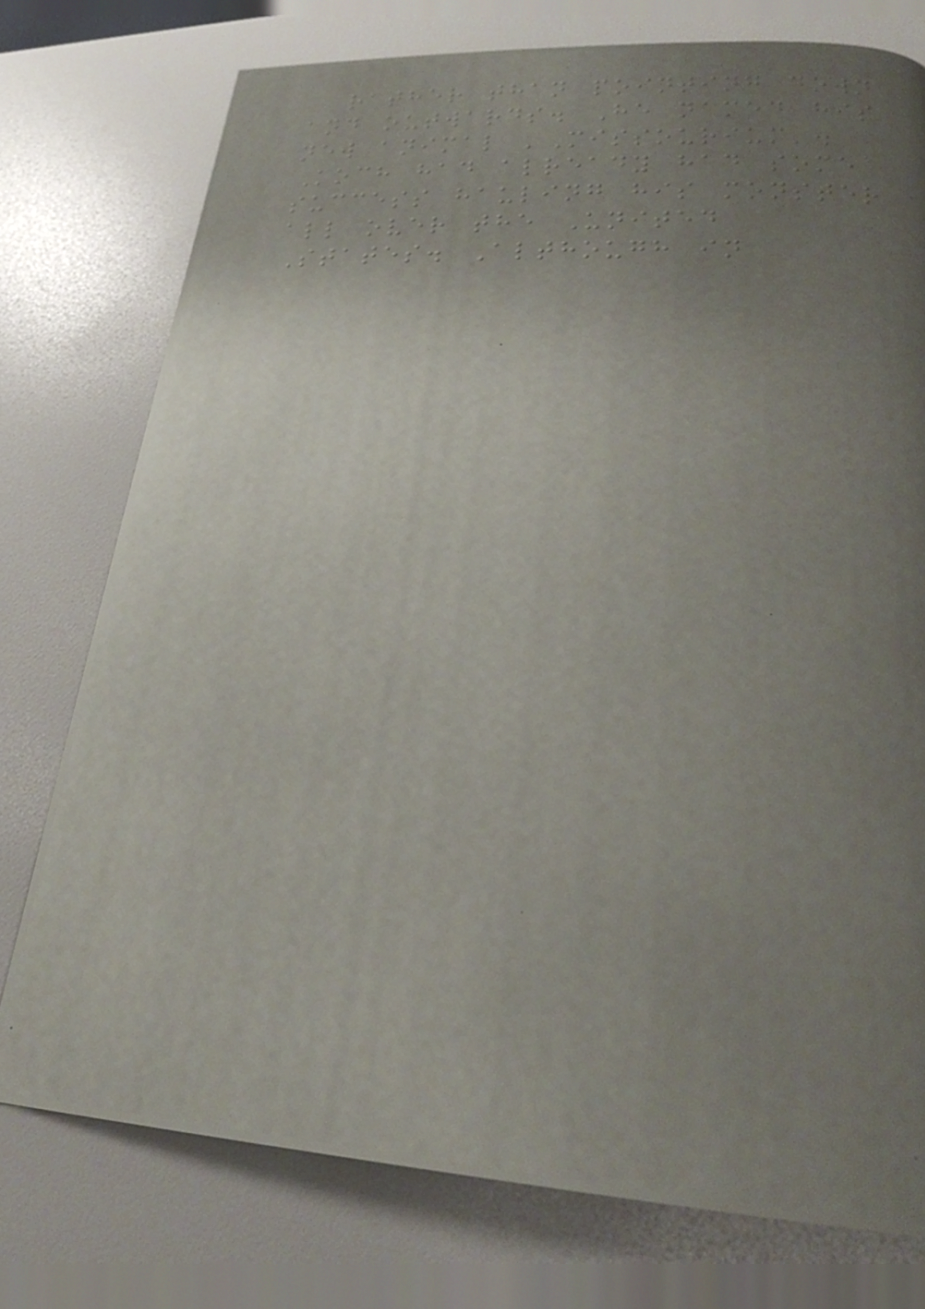rather than pointing down
and outwards. He named his
new animal 'Missourium'.
Koch had already had some
success hauling his monster
all over the United
States. Although in
